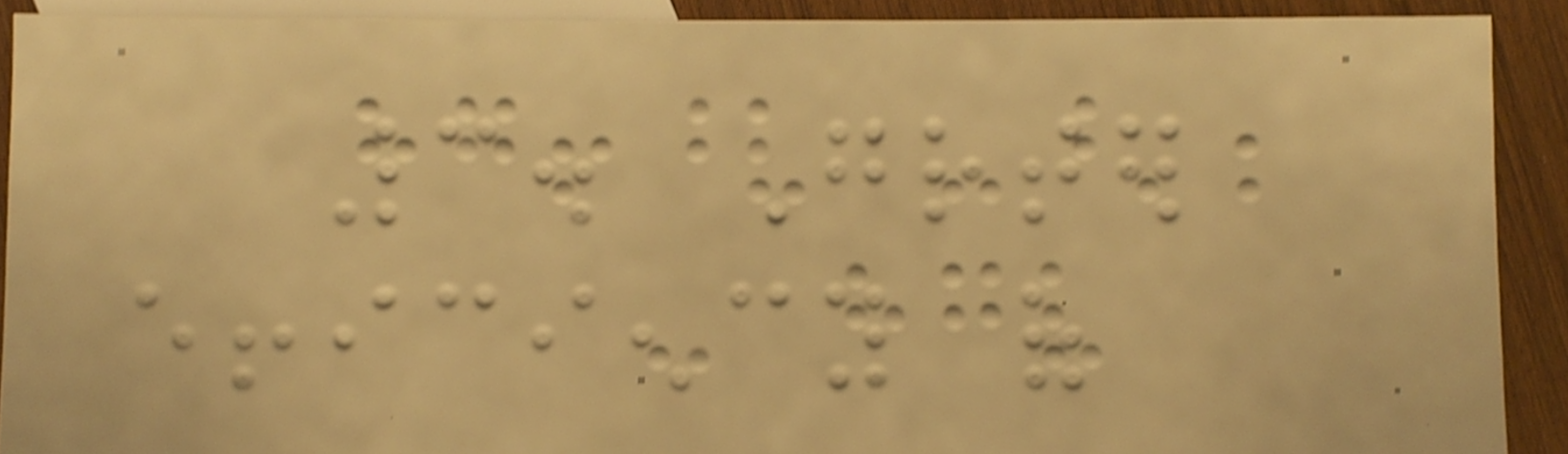3. Greater
efficiency of
